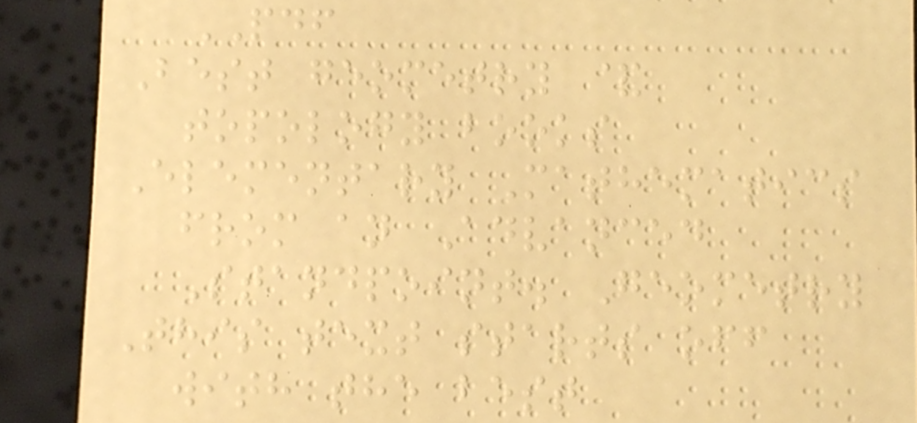PDF
Best geometry &
topology books
Elementary Mathematics
from an Advanced
Standpoint. Geometry
This text starts off
with the best
